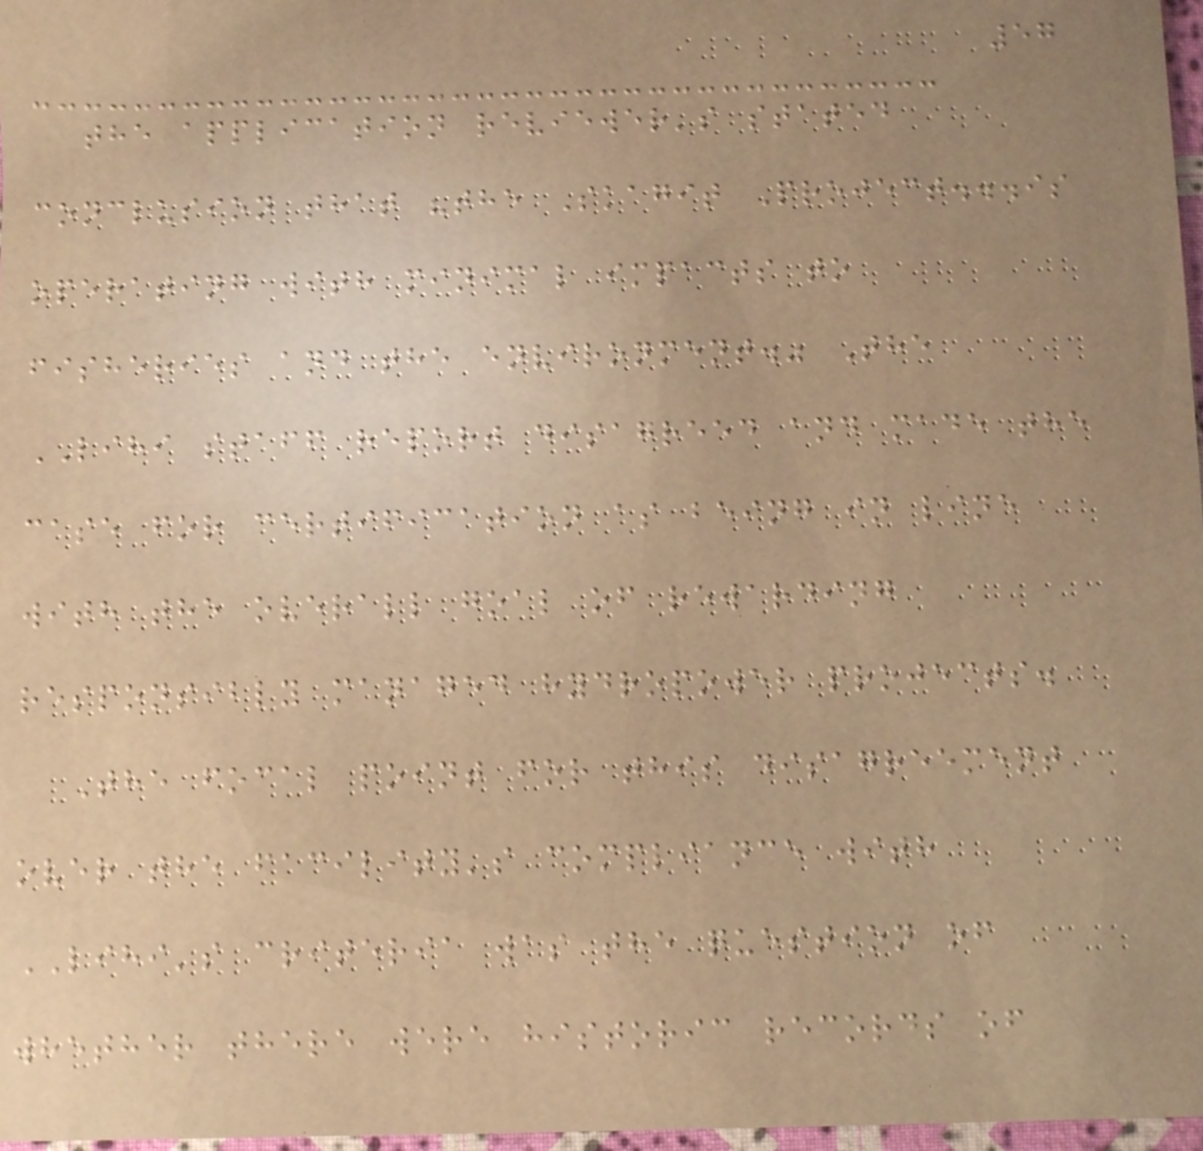57
the application reviewer's stated
conclusion that "the Skagit Project...is
operating with minimal impacts to
fisheries and the environment." The
LIHI staff report disagreed and made the
case for certification as being in line
with the overall goal of rewarding
responsibly managed hydropower projects.
The focal point for this disagreement
over the facility's compliance with
LIHI's criteria was the question of
whether there were historic records of
